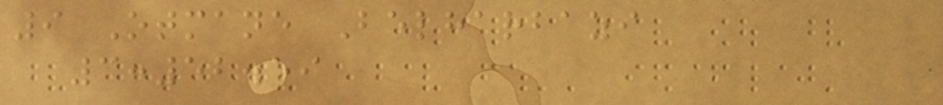9 Otmane Belharbazi
3:52.59
